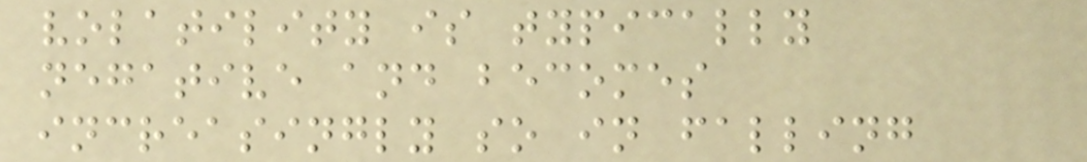volatility is typically
negative and becomes
increasingly so in falling
